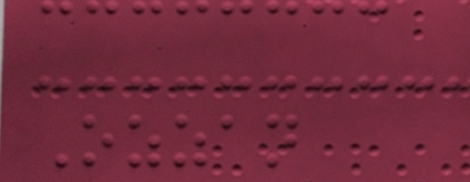Ozzan
